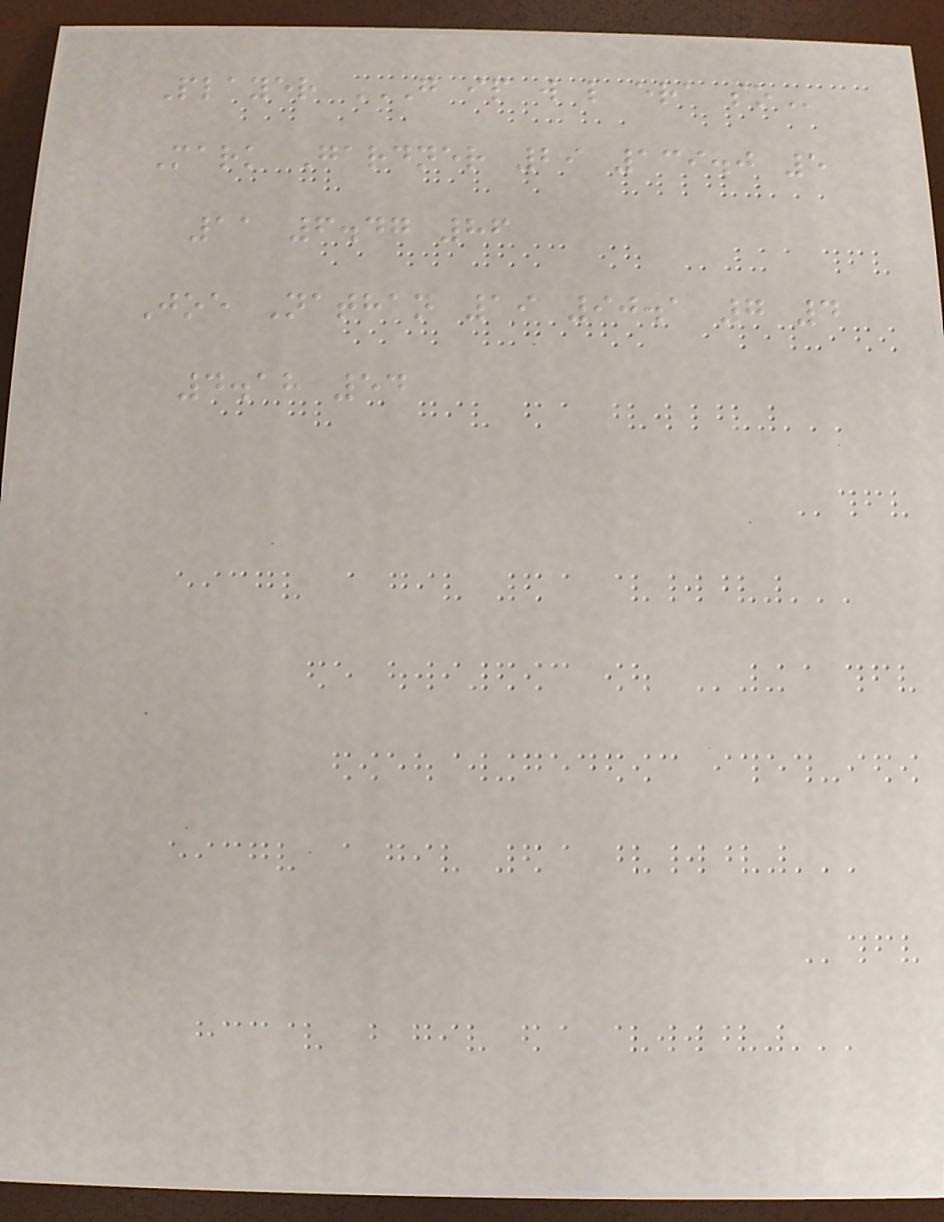Player G IP W L ERA SO
Mark Gardner 29 139.0 5
11 6.47 86
Joe Nathan 19 90.1 7 4
4.18 54
